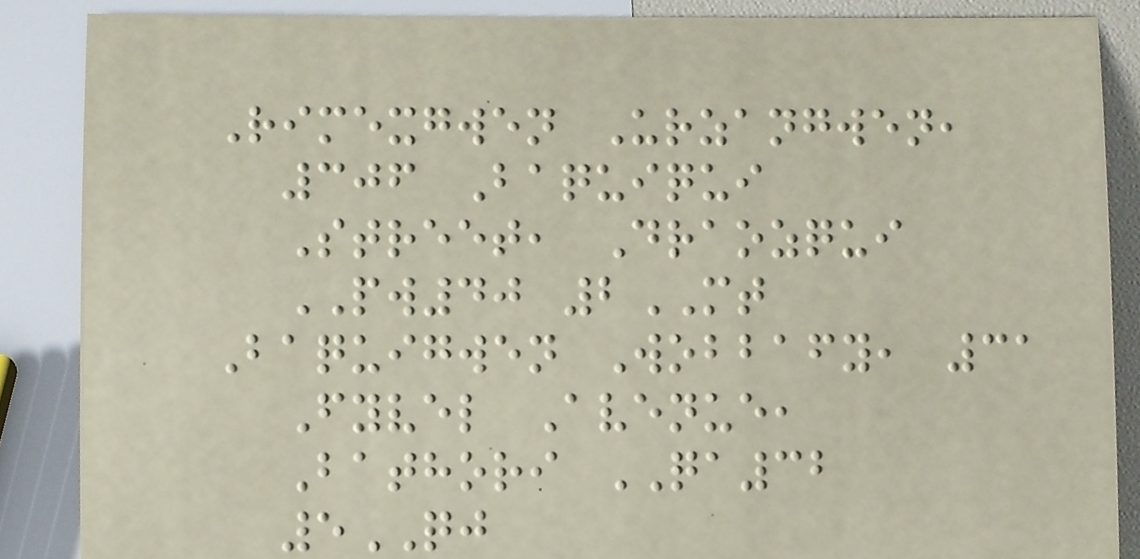Rimexgwen Urzangwen,
306 Baquiqui
Street, Draozqui
PW40 2MT
Baquigwen Wobbafy, 31
Fyvel Avenue,
Bathori QA32
5QJ
